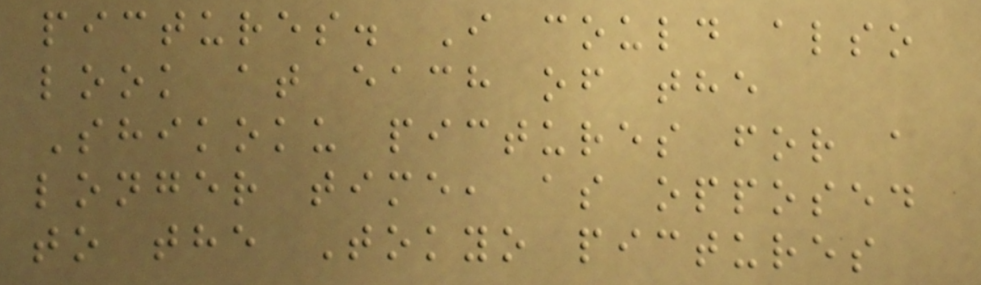pictures. I could also
look at each of the
Shikoku pictures for a
longer time, as opposed
to the Tokyo pictures
